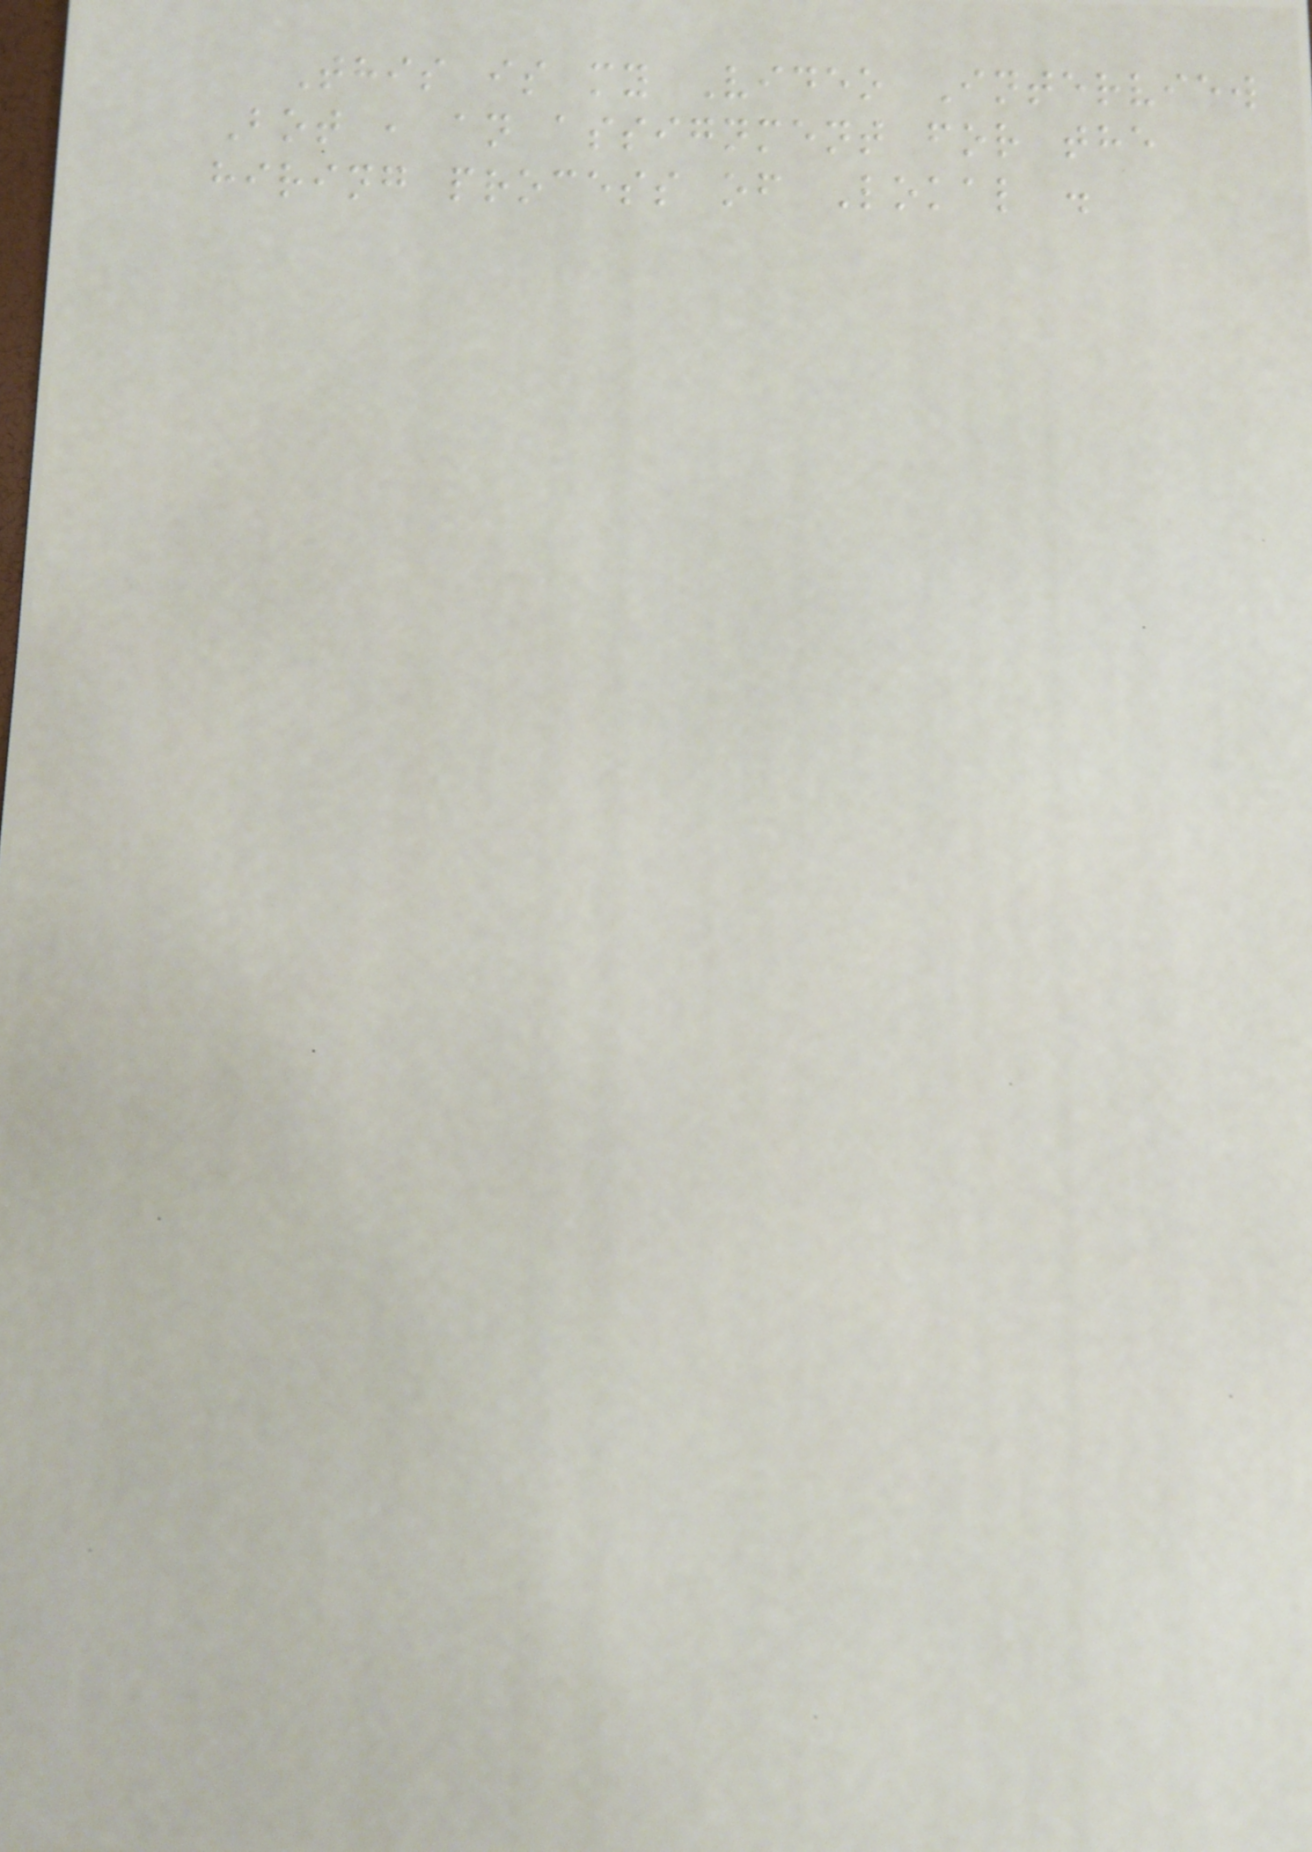This is my Video Interview
Bot , an assignment for the
hiring process of Lokal .
